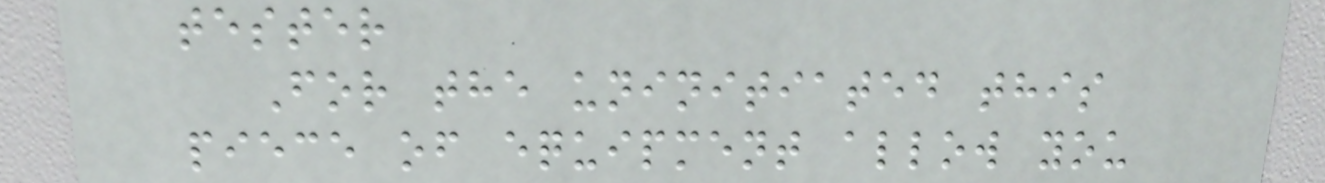tester
For the uninitiated this
piece of equipment allow you
